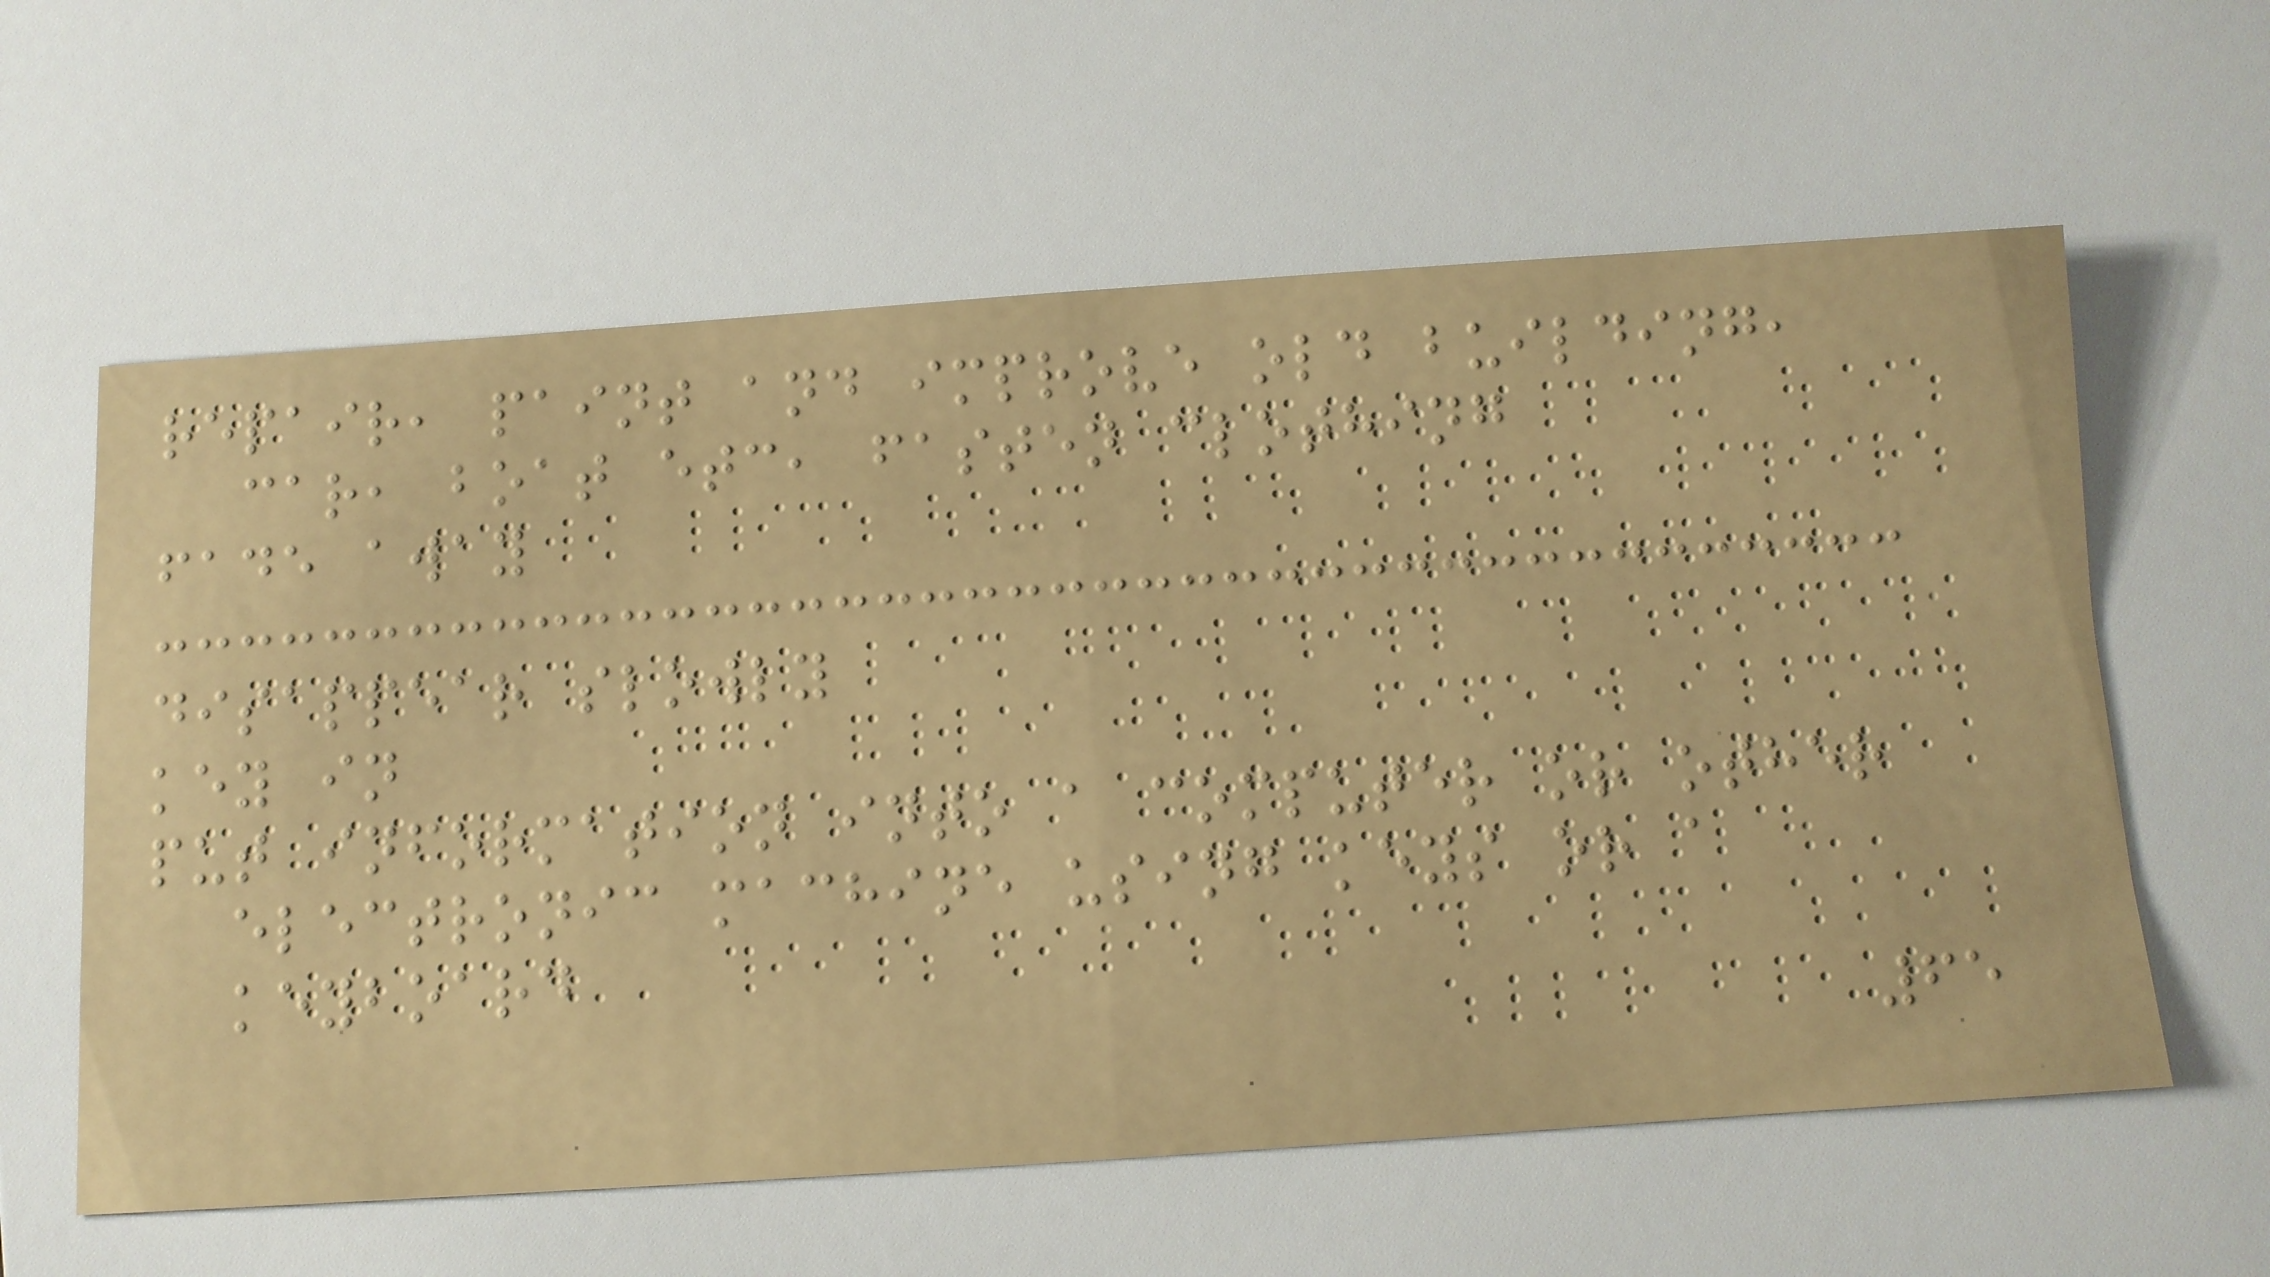repair, paint and improve old building,
car, boat etc, fasten clothing
fade away
disappear slowly
key in
put information into a computer or other
electronic machine using keys or a
keyboard
65
